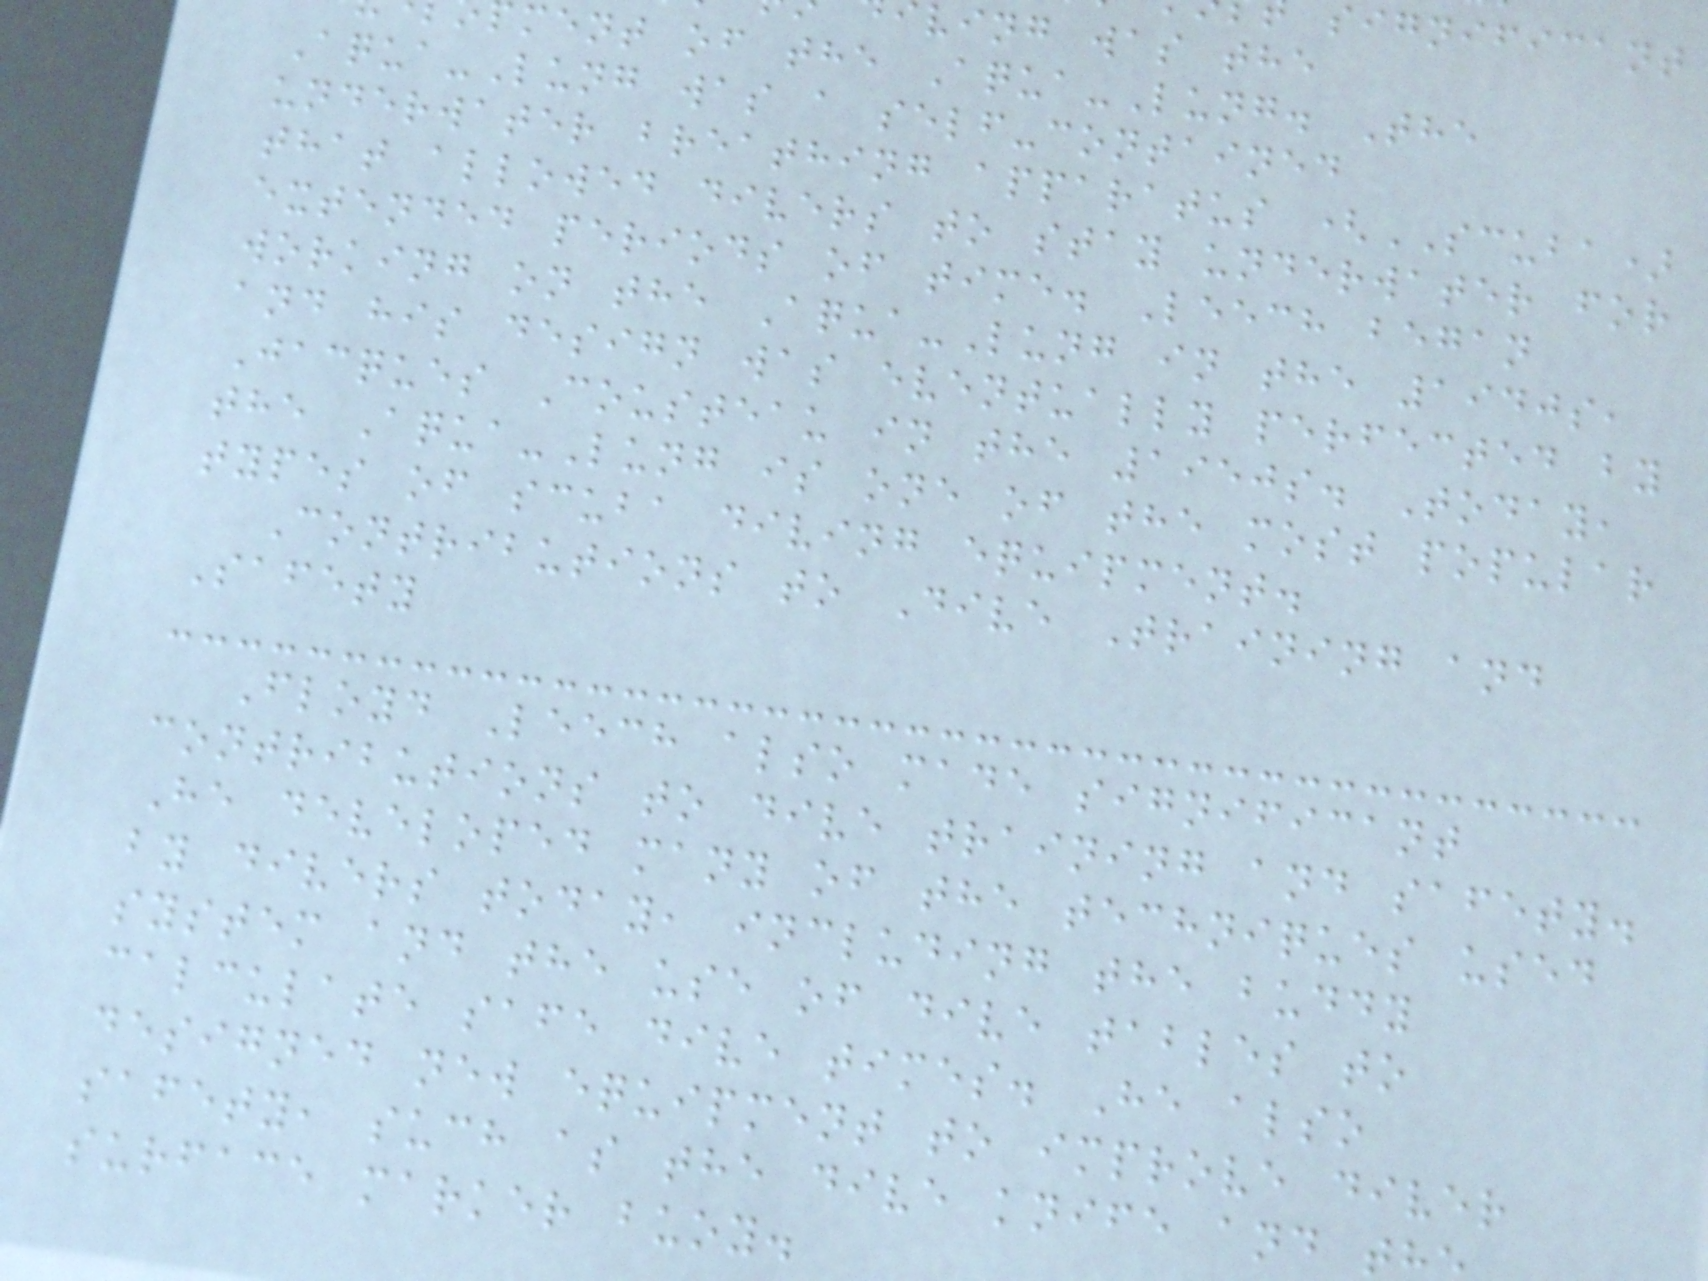significant
ving was the
ment of the Aqua-Lung. The
Aqua-Lung was a self-contained
underwater breathing apparatus (SCUBA)
that allowed divers to stay underwater for
extended periods of time. Leech began
working on the Aqua-Lung in the 1940s,
and his design was eventually perfected by
Jacques Cousteau in the 1950s. Today,
the Aqua-Lung is one of the most popular
types of scuba diving equipment.
Contributions to Dive Training and
Safety
Floyd Leech also made significant
contributions to dive training and safety.
He developed many of the techniques used
by divers today, including the buddy
system and the use of dive tables to
calculate safe dive times. He also
designed new equipment to improve diver
safety, such as the dive knife and t
surface marker buoy.
